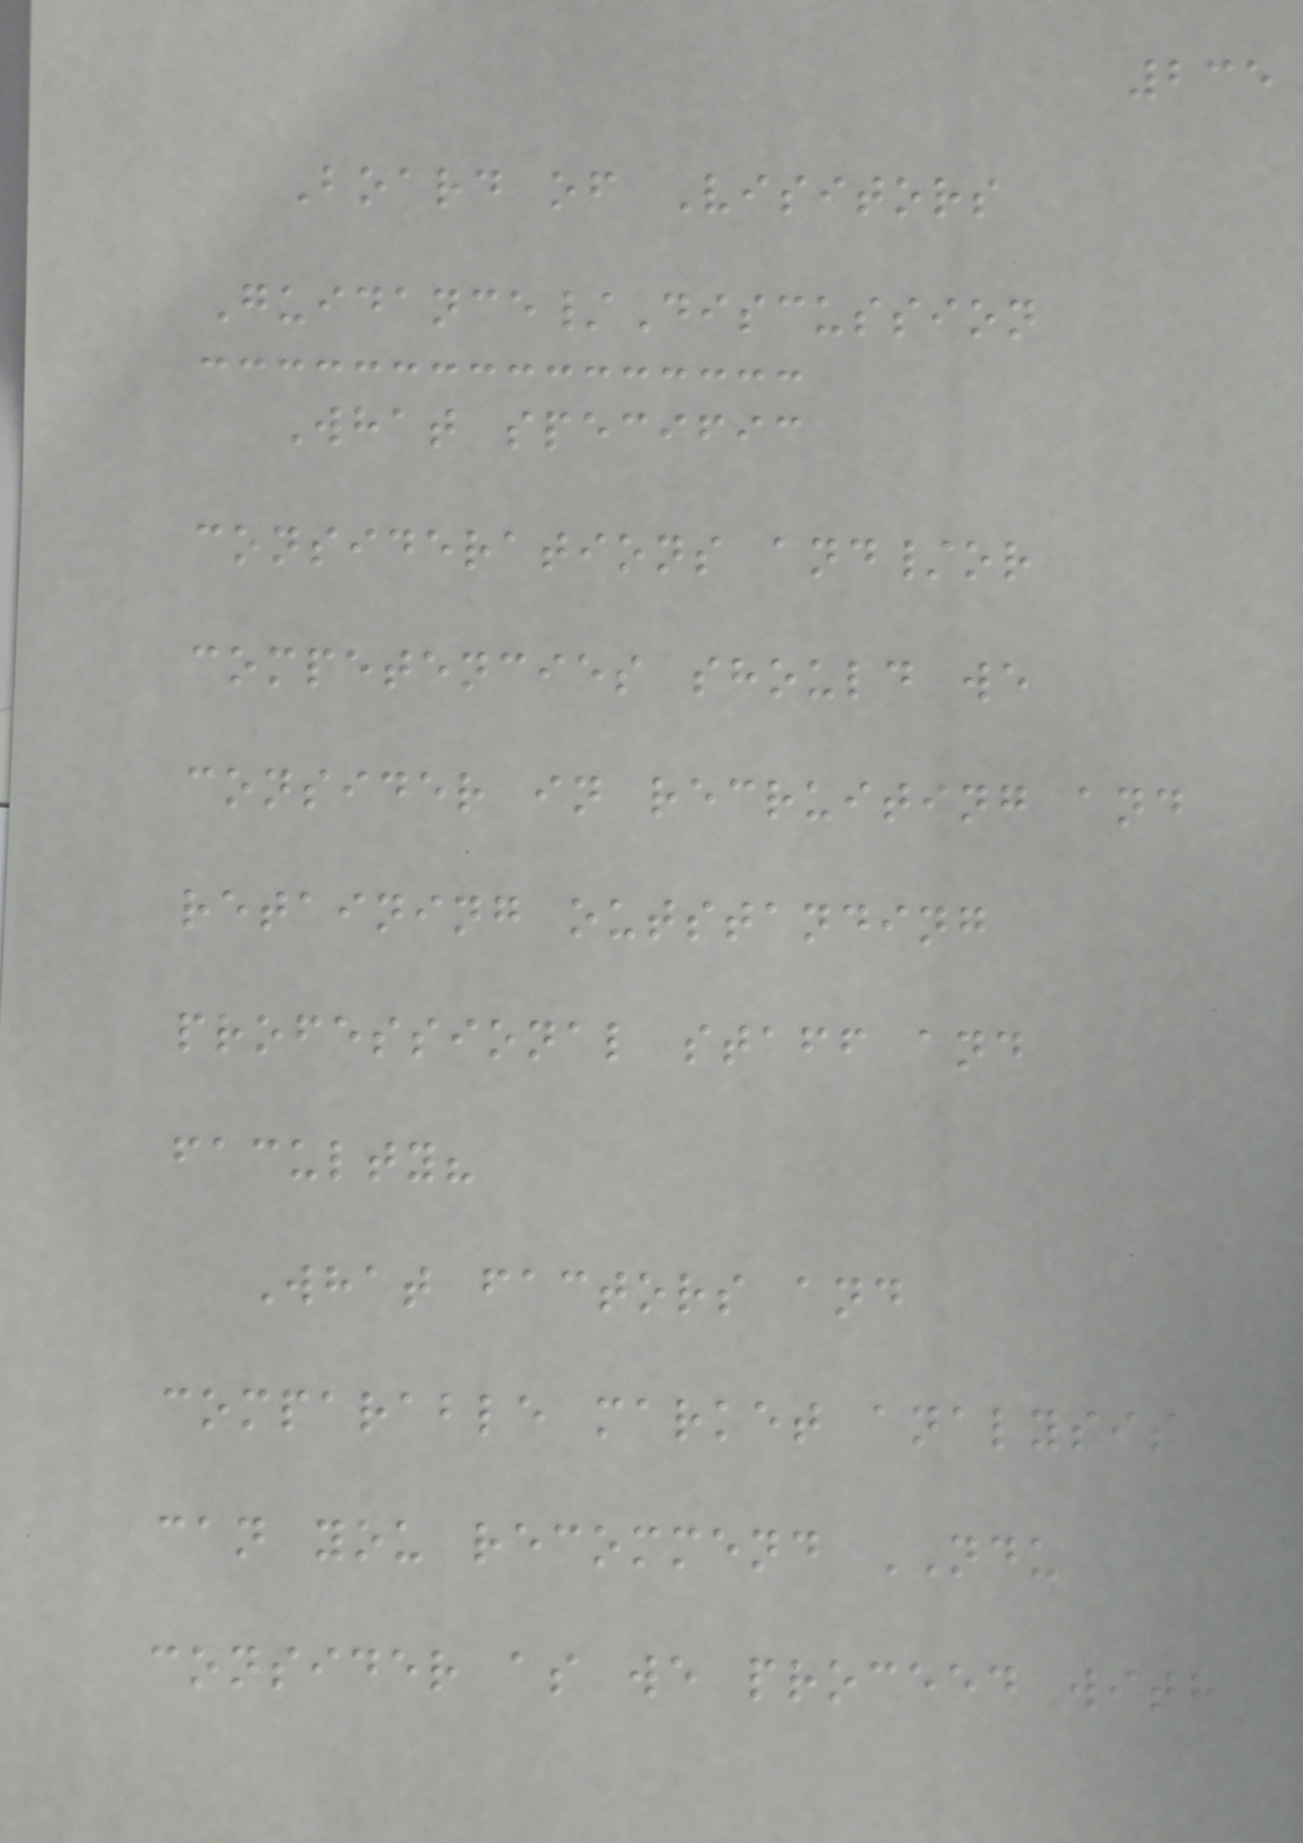235
Board of Visitors
Guidance/Discussion
What specific
considerations and/or
competencies should we
consider in recruiting and
retaining outstanding
professional staff and
faculty?
What factors and
comparable market analysis
can you recommend NDU
consider as we proceed with
